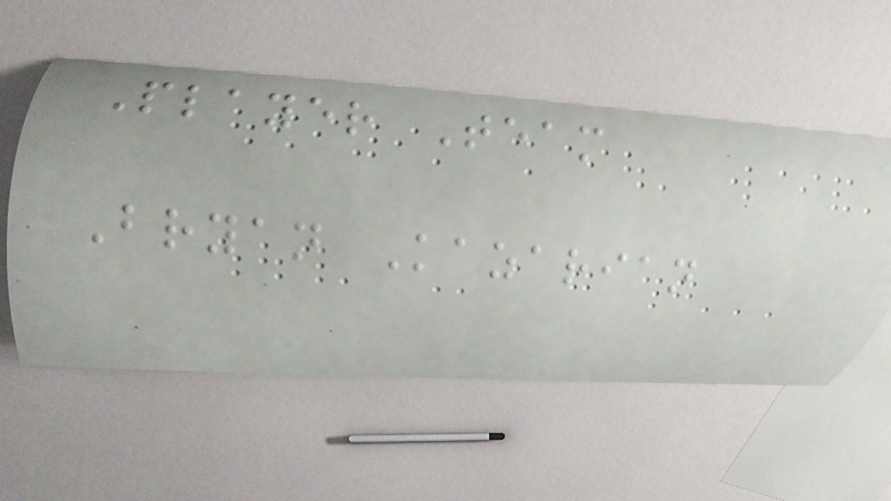Player Team
Bryan Kazarian
